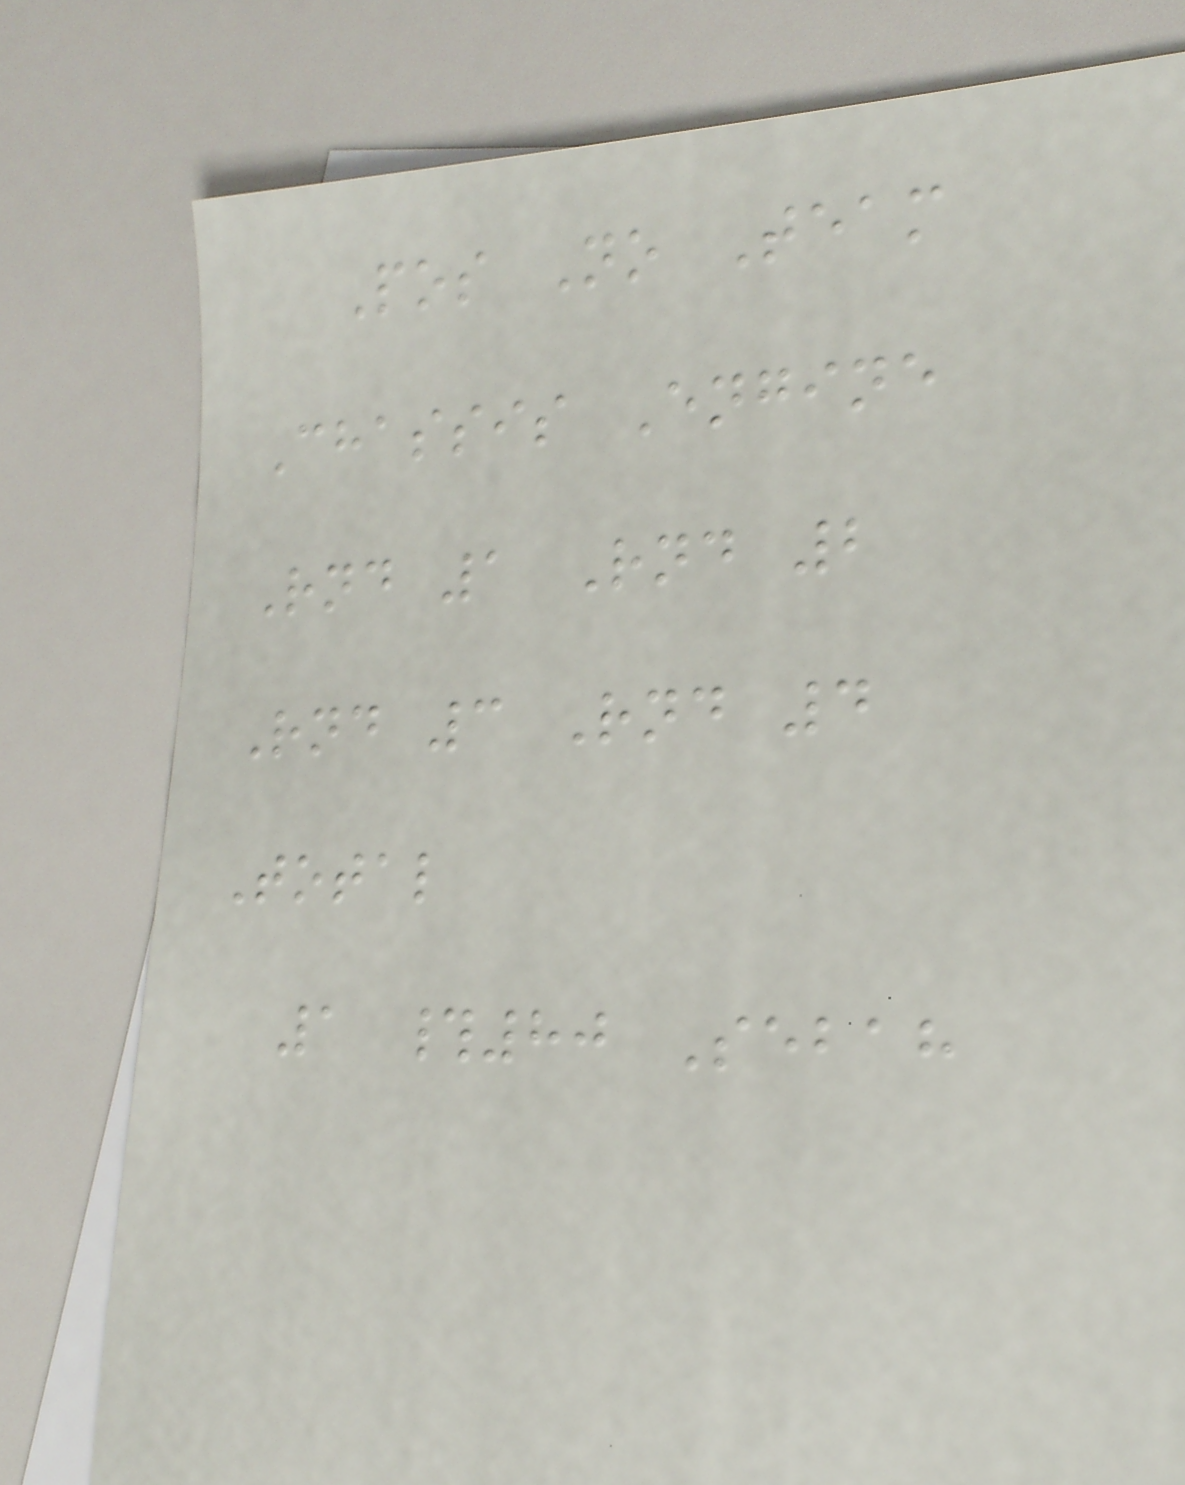Pos No Team
Chassis Engine
Rnd 1 Rnd 2
Rnd 3 Rnd 4
Total
1 #80 Sebah
